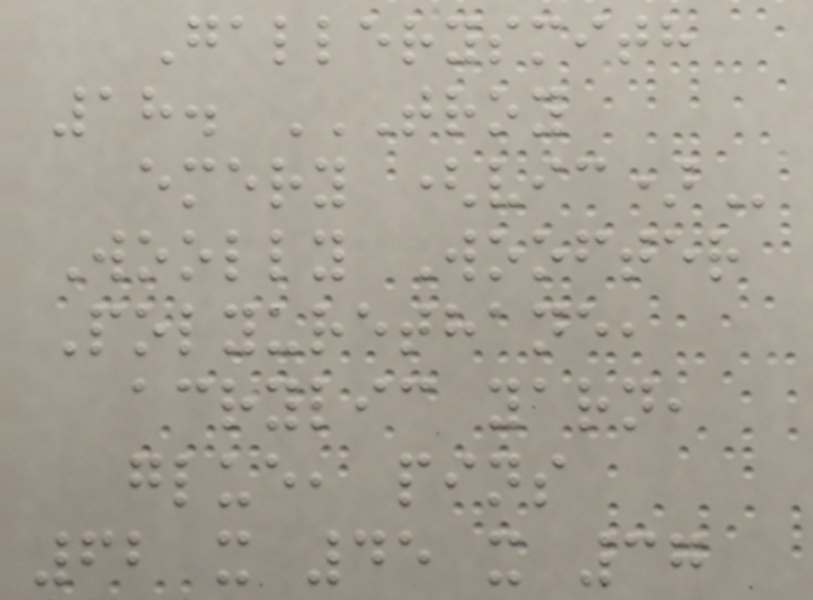Gallerysmith
18. TROY
EMERY (VIC)
Woolly Woofter
Polyurethane,
acrylic yarn,
glue, pins
62 x 45 x 37
